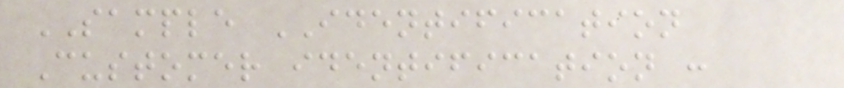SAMPLE IDENTIFICATION
Customer identification :
